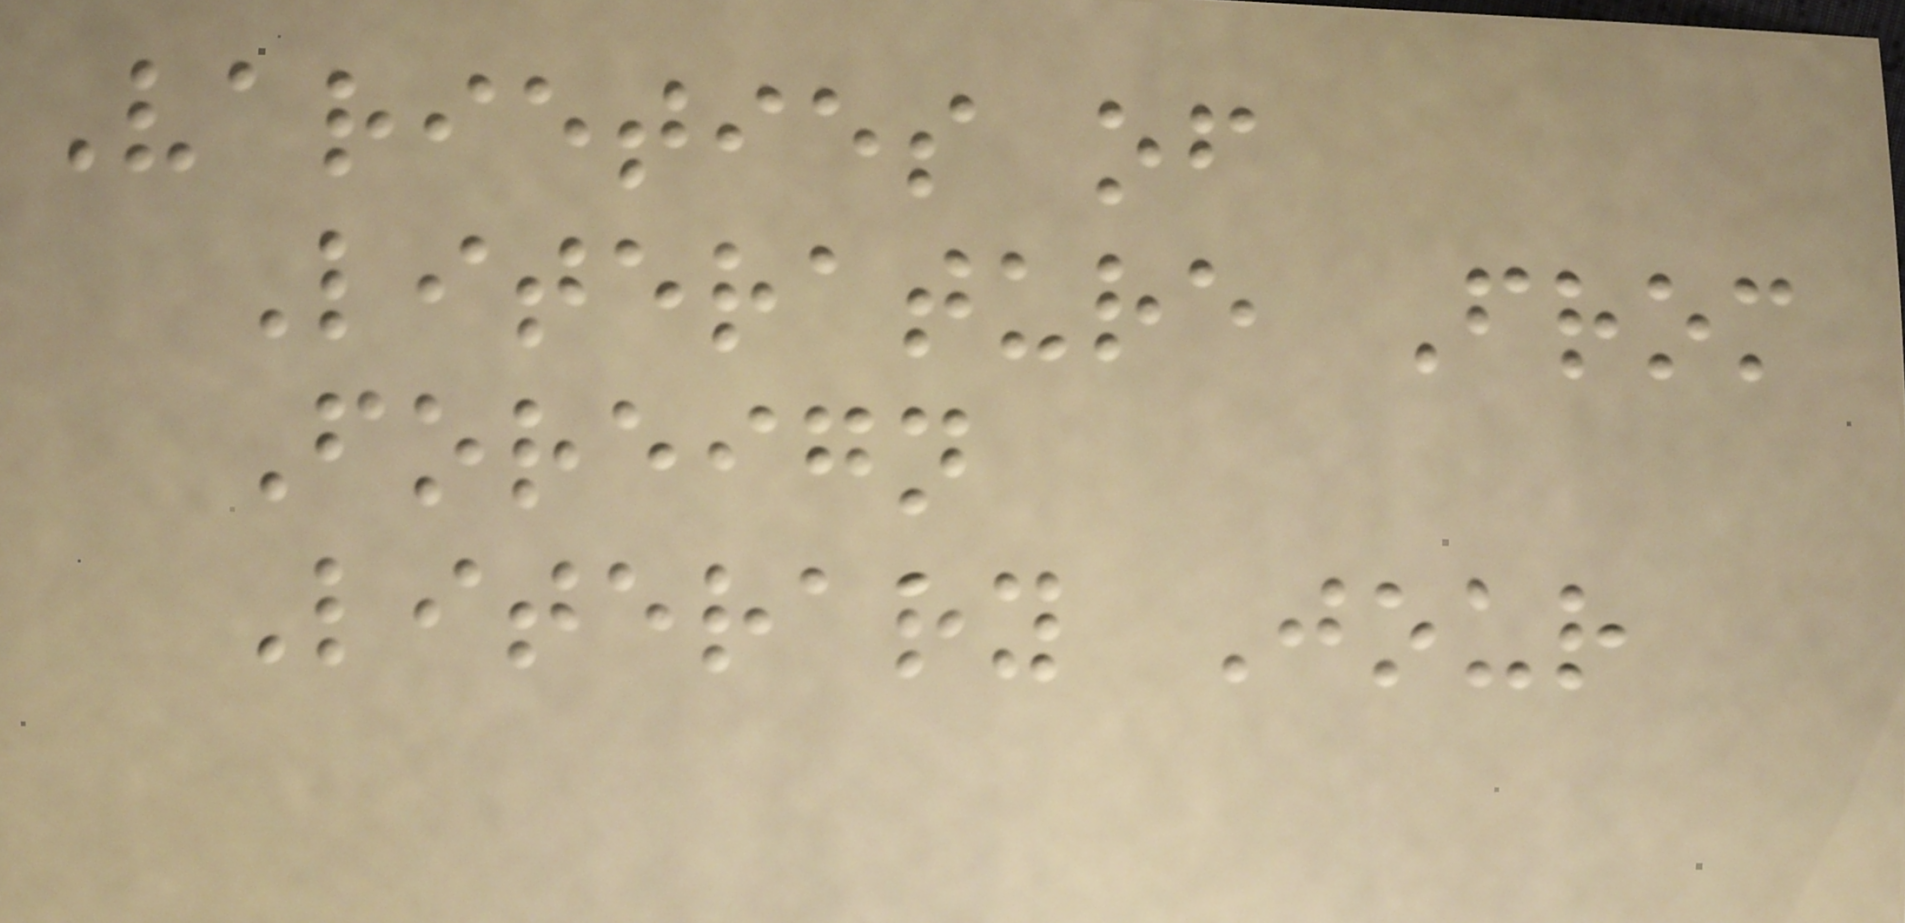Varieties of
Literature From
Foreign
Literary Jour
